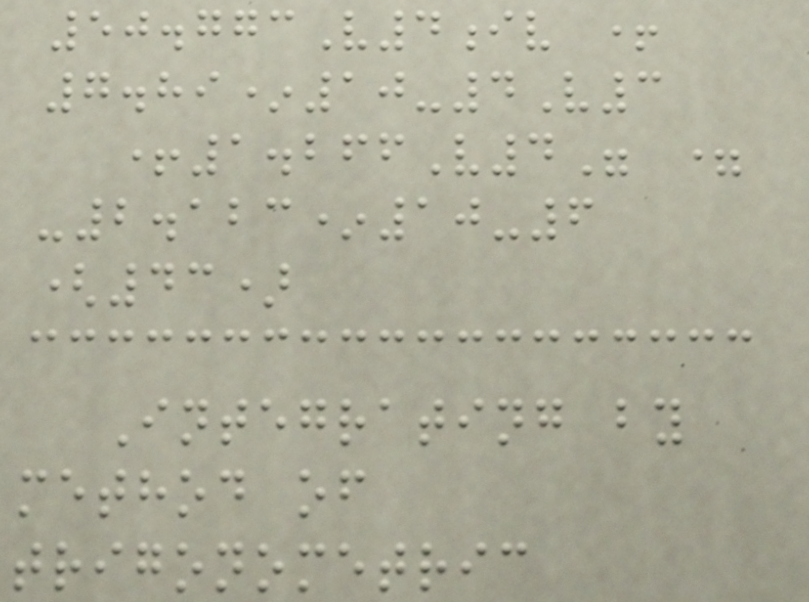50.773V4iv +
7.89*10-4V3
+1.266V4" =
-2.123*10-6
(43)
Integrating by
method of
trigonometric
